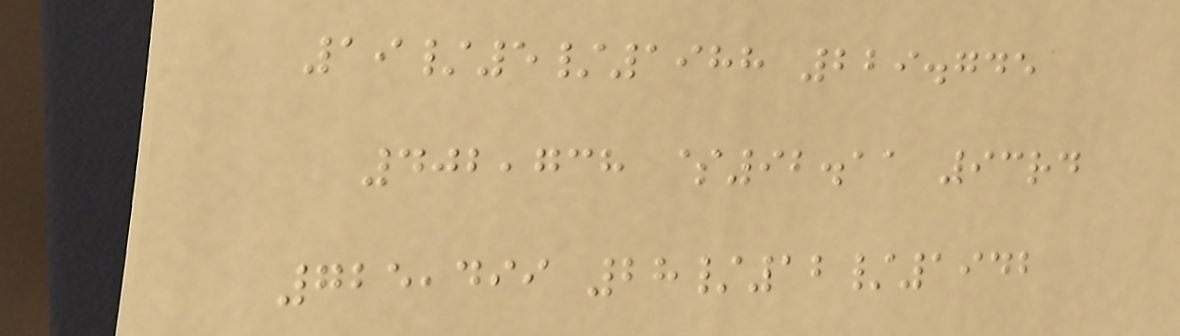19/5/1988 229.745
402,738 $92.11 93rd
725,499 28/12/1942
